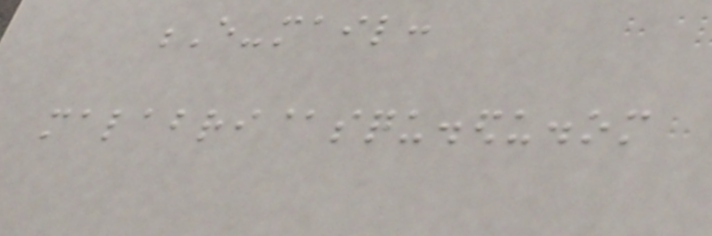E-mail:
malabri@squ.edu.om
